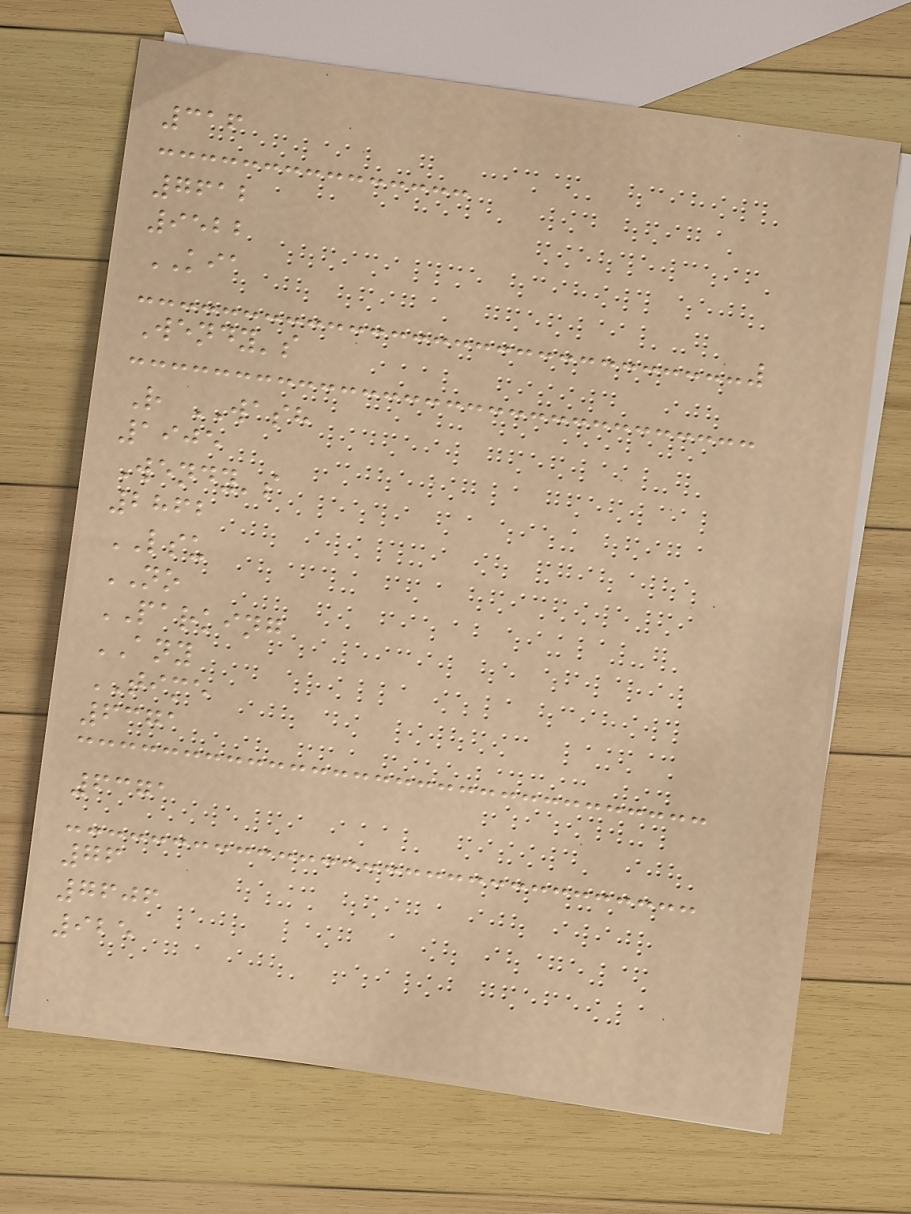316
7612
9522
KIA
Wendy's
R WASH
1905
Wendy's
2862
LSU
NO
PARKING
ANY
TIME
6371
6371
76
7606
925
